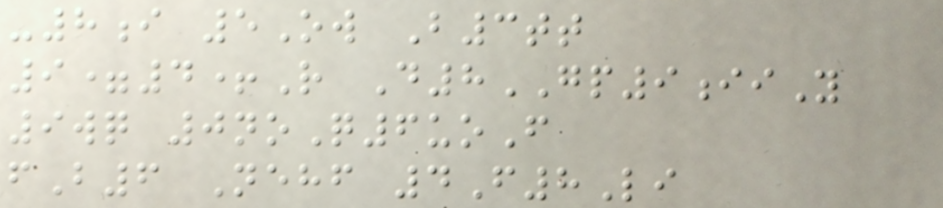-8i 5Ow B3tt
9=4+R D8GP9iiY
9wq 0noQ6uoF
fB6 Nehf 4F8Li
